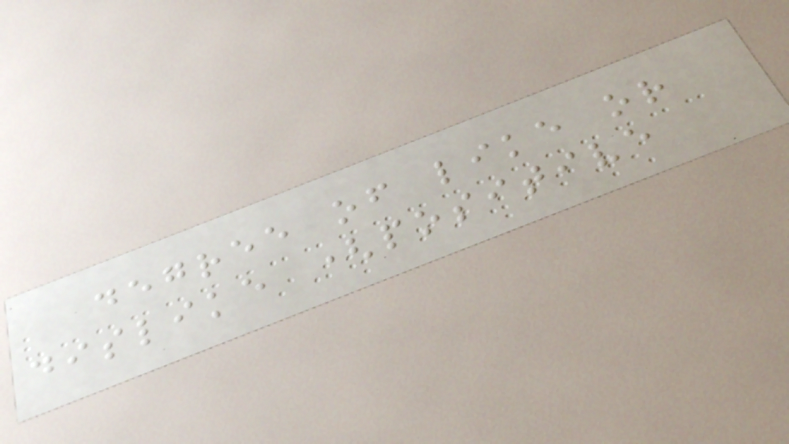degree of like or
dislike (positive
